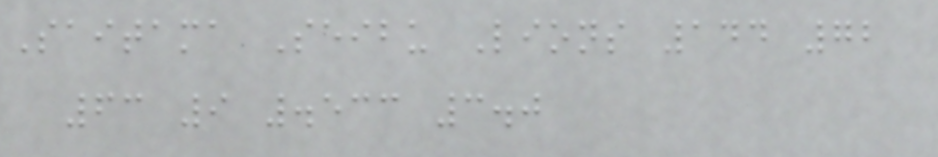Saitama Seibu Lions 144 72
63 9 .533 3.0
